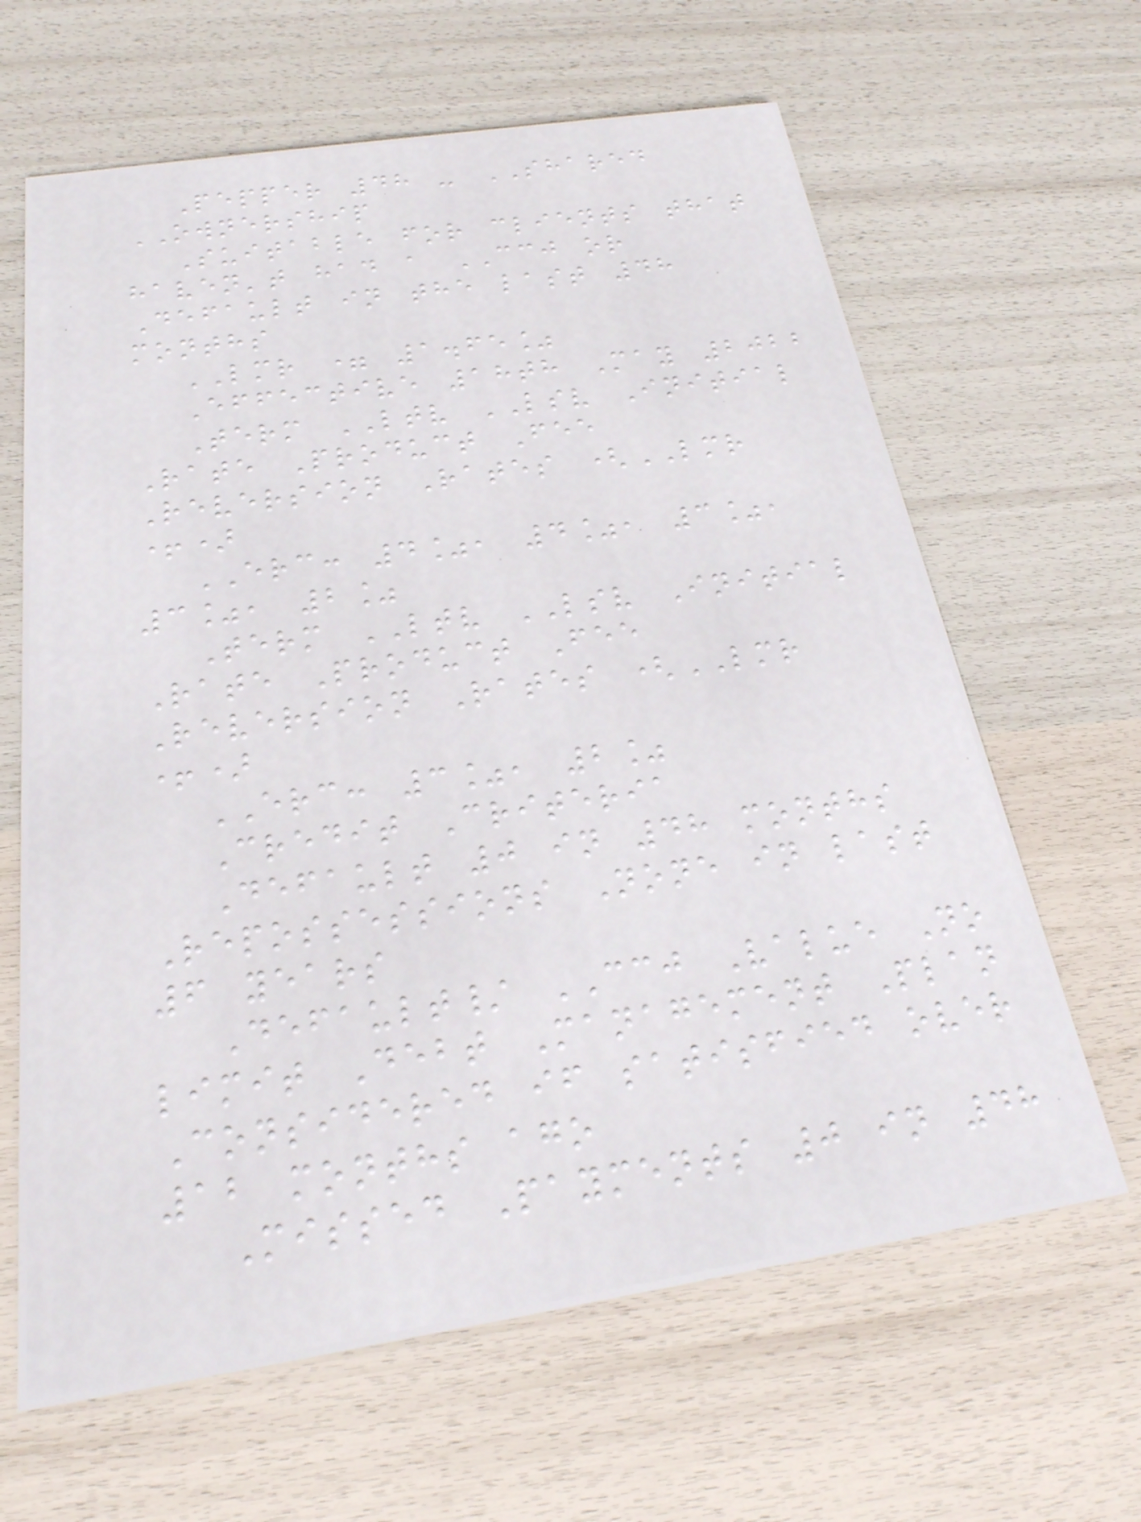Pepper 48 - SHARED
OWNERSHIP
Suitable for clients that
haven't had a CCJ or
Default in the last 48
months
LMR = 1.65%
Effective 18th May 2022
Term LTV LSV Initial
Rate Product Fee
Reversion Rates (LMR
+)
ERC: 4%, 4%, 3%,
3%, 2%
Term LTV LSV Initial
Rate Product Fee
Reversion Rates (LMR
+)
ERC: 3%, 2%
Credit Criteria
Default 0 in 48 months
Repossessions None in last
6 years
Default/ CCJ Value No
limit Debt Management Plan
Considered if satisfied over
12 months ago
Missed Payments 0 in 48
